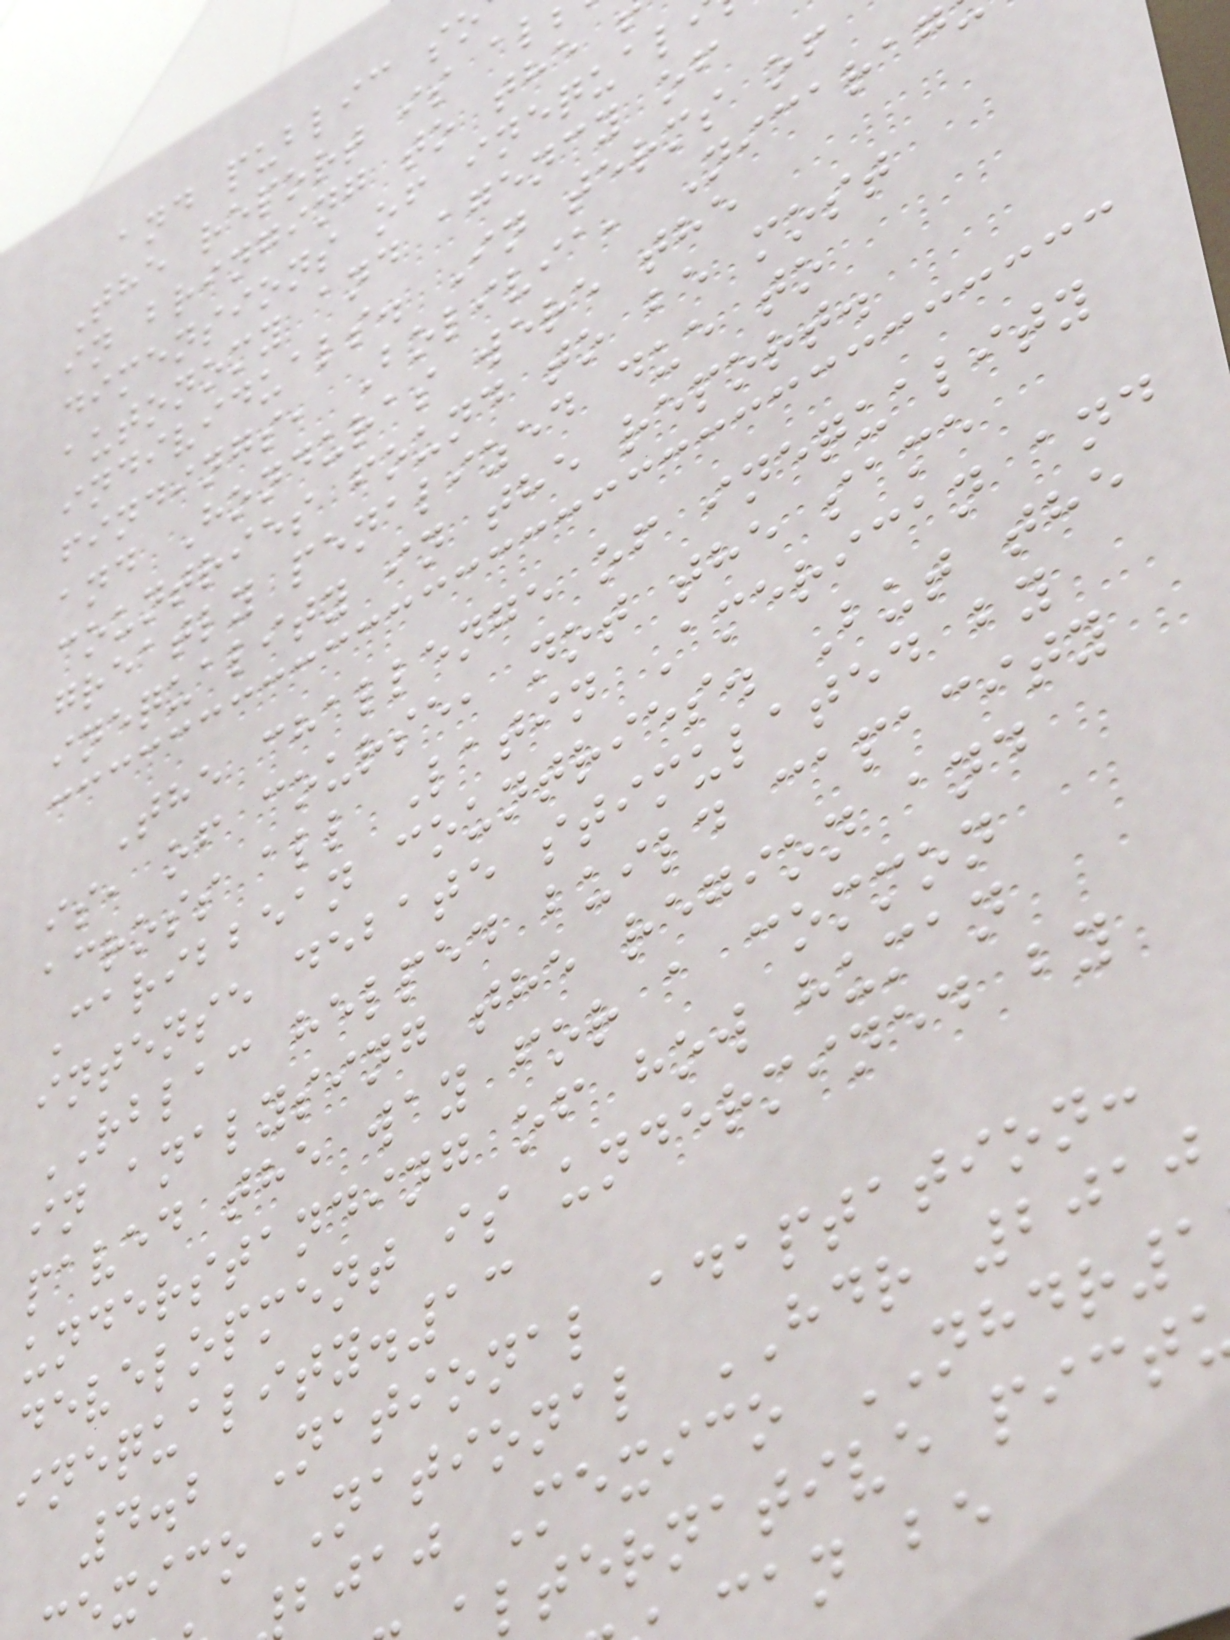and public so
The report is al
in bringing to the
dimensions of inequal
autonomy and agency of
individuals. In terms of
findings, Bolivia, Nicarag
and Honduras were the
countries found to be most
greatly penalized due to
inequality in the report.
The challenge of inequality
is, of course, not the same
across all Latin American and
Caribbean countries. But the
intense debate stimulated by
RBLAC helped build capacity
in analysing the region and
paved the way for a common
understanding of how human
development is undermined by
inequality.13
4.2 National adaptation:
xico National HDR 2010
bjaj Mexico NHDR1
lternative pict
